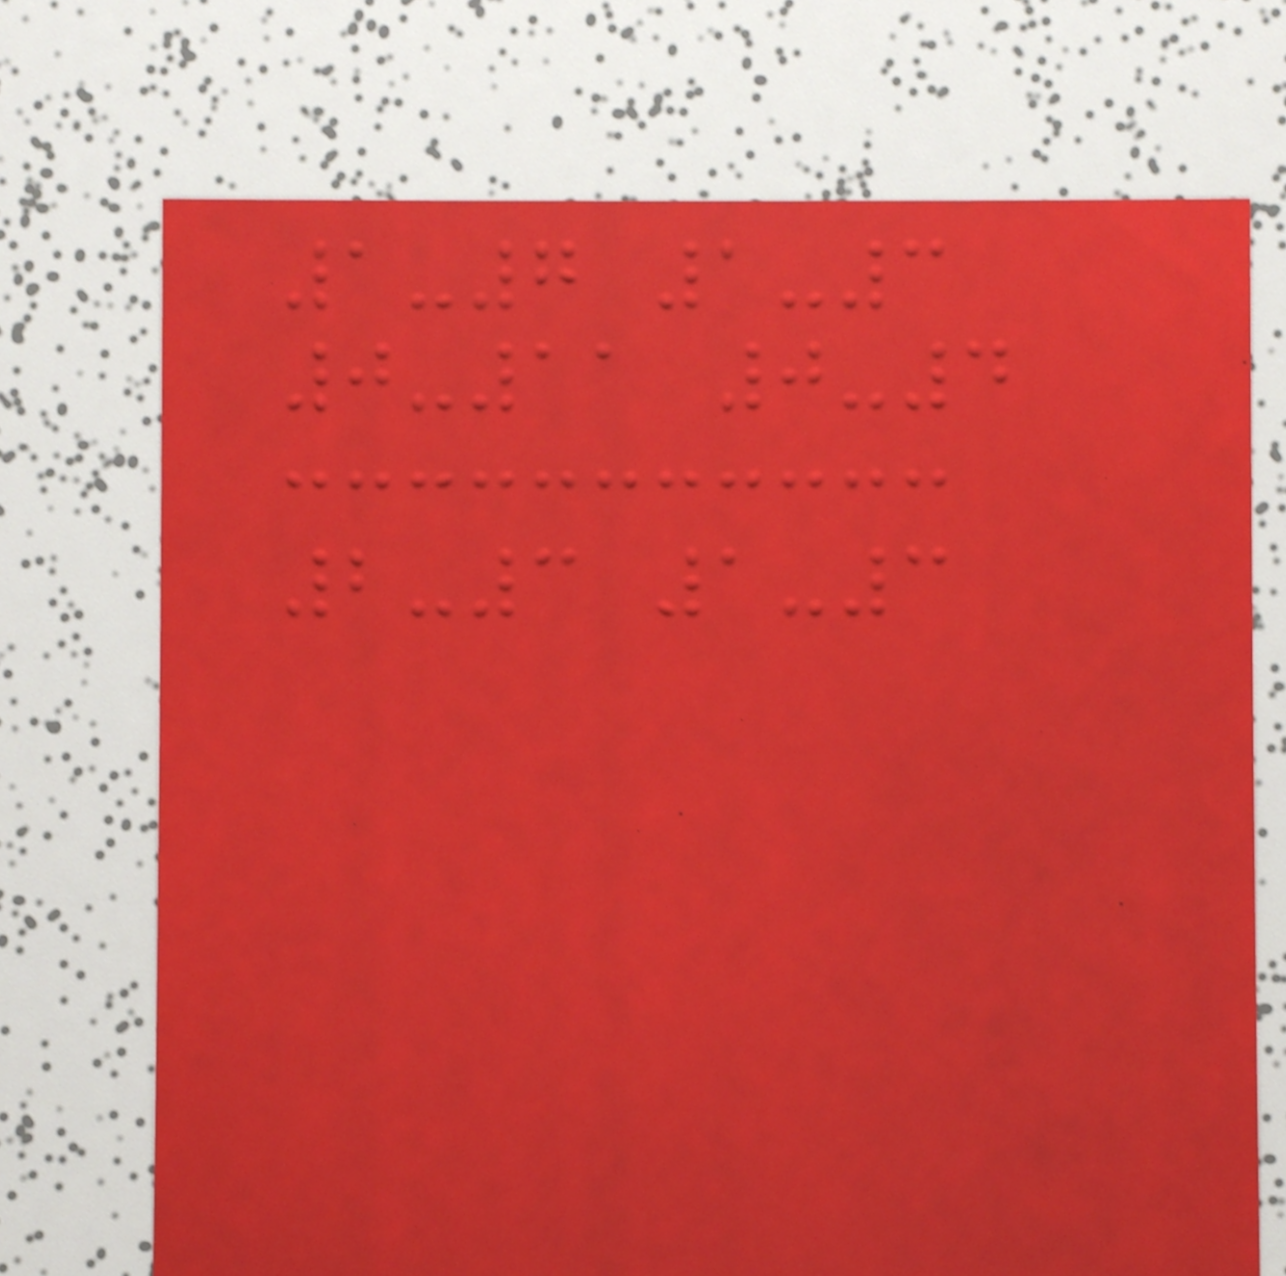1-7 1-3
0-11 0-4
2-3 1-3
